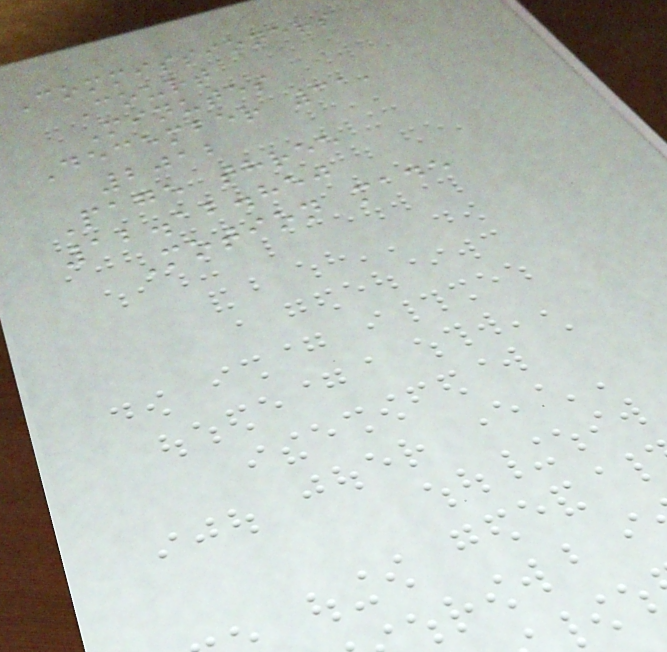Commissioners
Court
Minutes
December 31,
2012
Page three
12.12.850
Motion made
